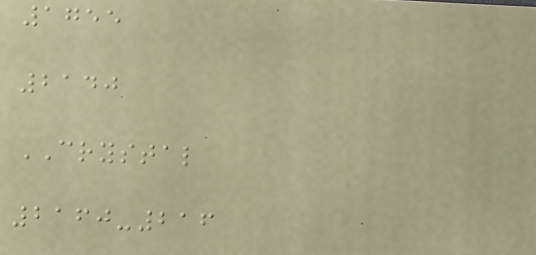1755
2140
CRYSTAL
2160-216
